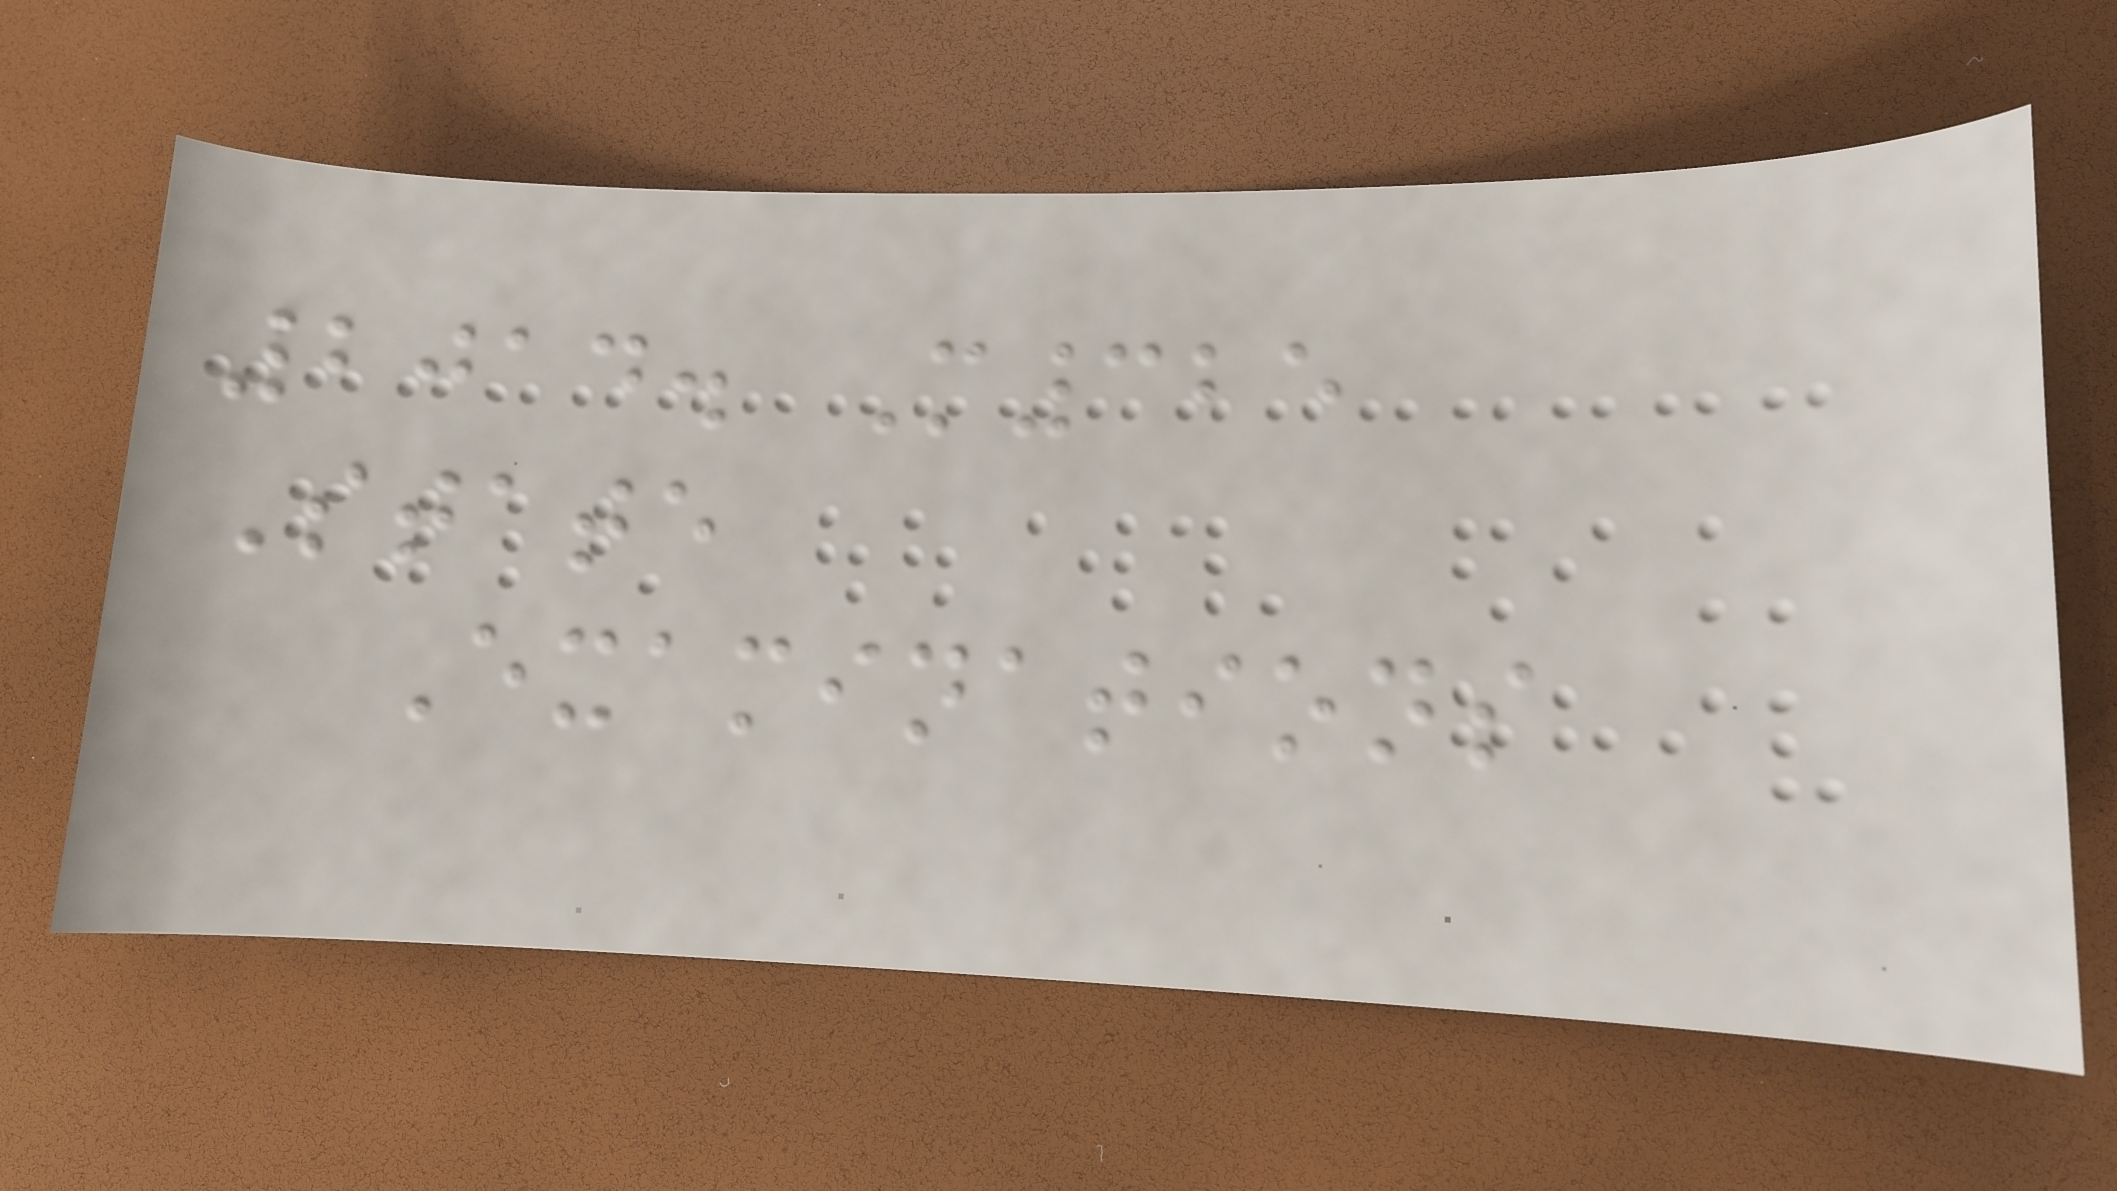2014. M325
State
Examinations
